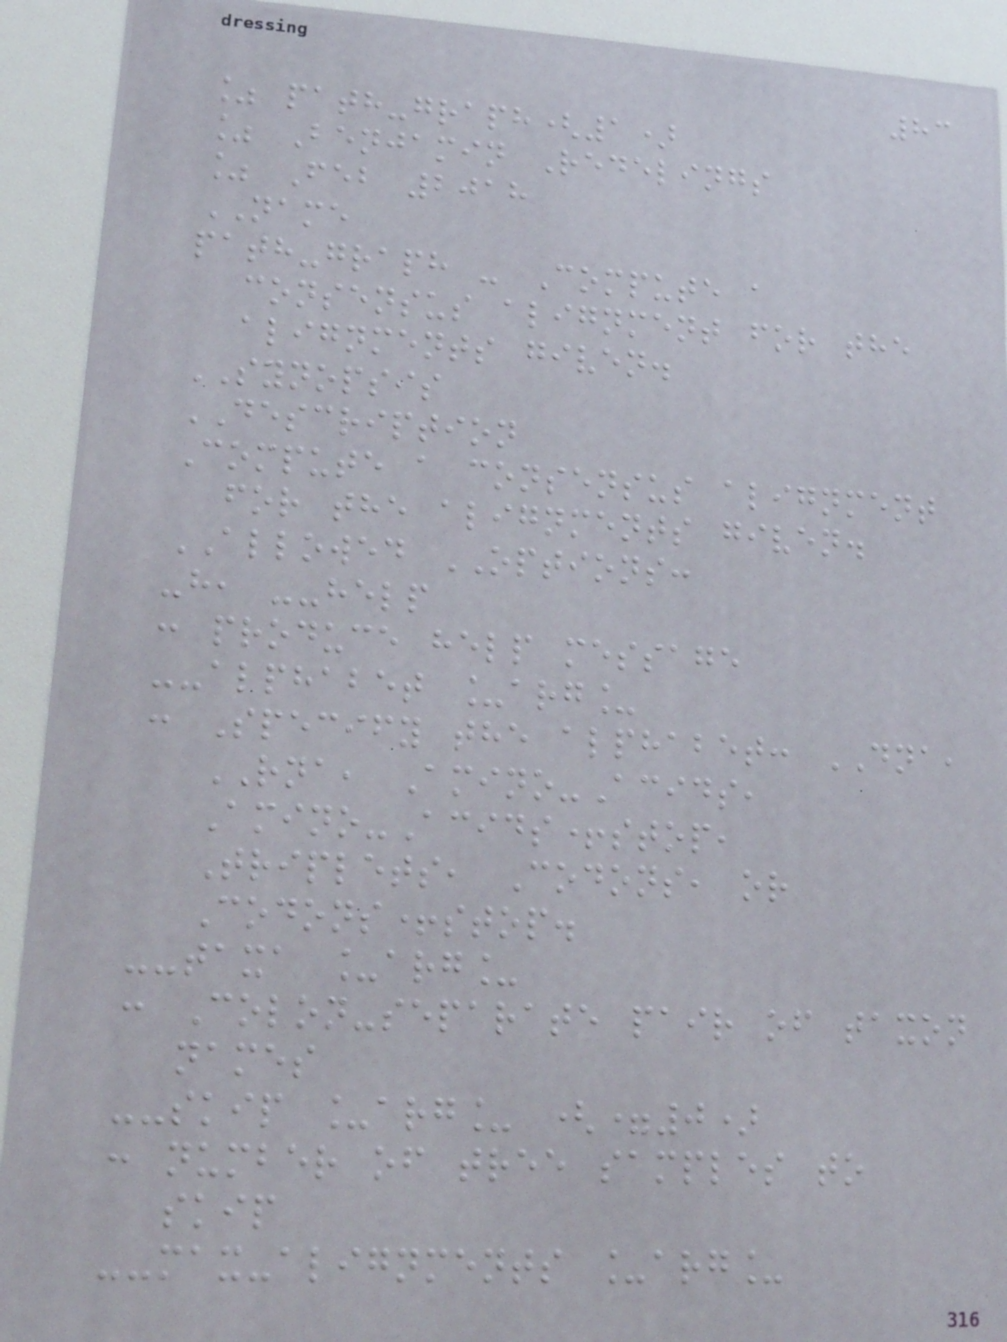83
% path-graph(1)
% Benjamin Redelings
% Feb 2018
NAME
path-graph - Compute a
consensus alignment for the
alignments given.
SYNOPSIS
DESCRIPTION
Compute a consensus alignment
for the alignments given.
ALLOWED OPTIONS:
-h, --help
: produce help message
--alphabet _arg_
: Specify the alphabet: DNA,
RNA, Amino-Acids,
Amino-Acids+stop,
Triplets, Codons, or
Codons+stop.
--taxa _arg_
: Colon-separate pair of taxon
names
--skip _arg_ (=0)
: number of tree samples to
skip
--max-alignments _arg_
